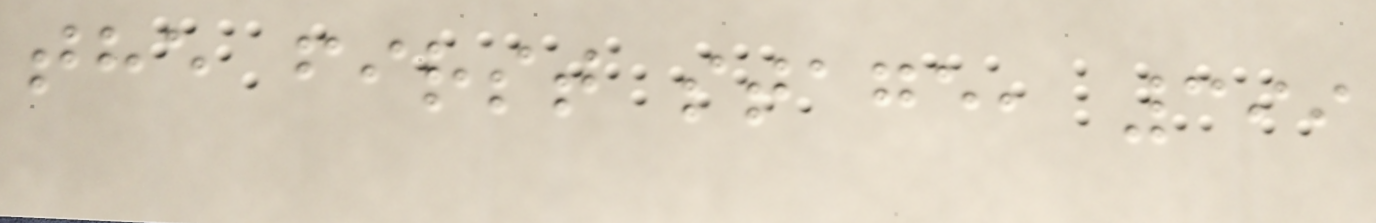the first stage, 399
